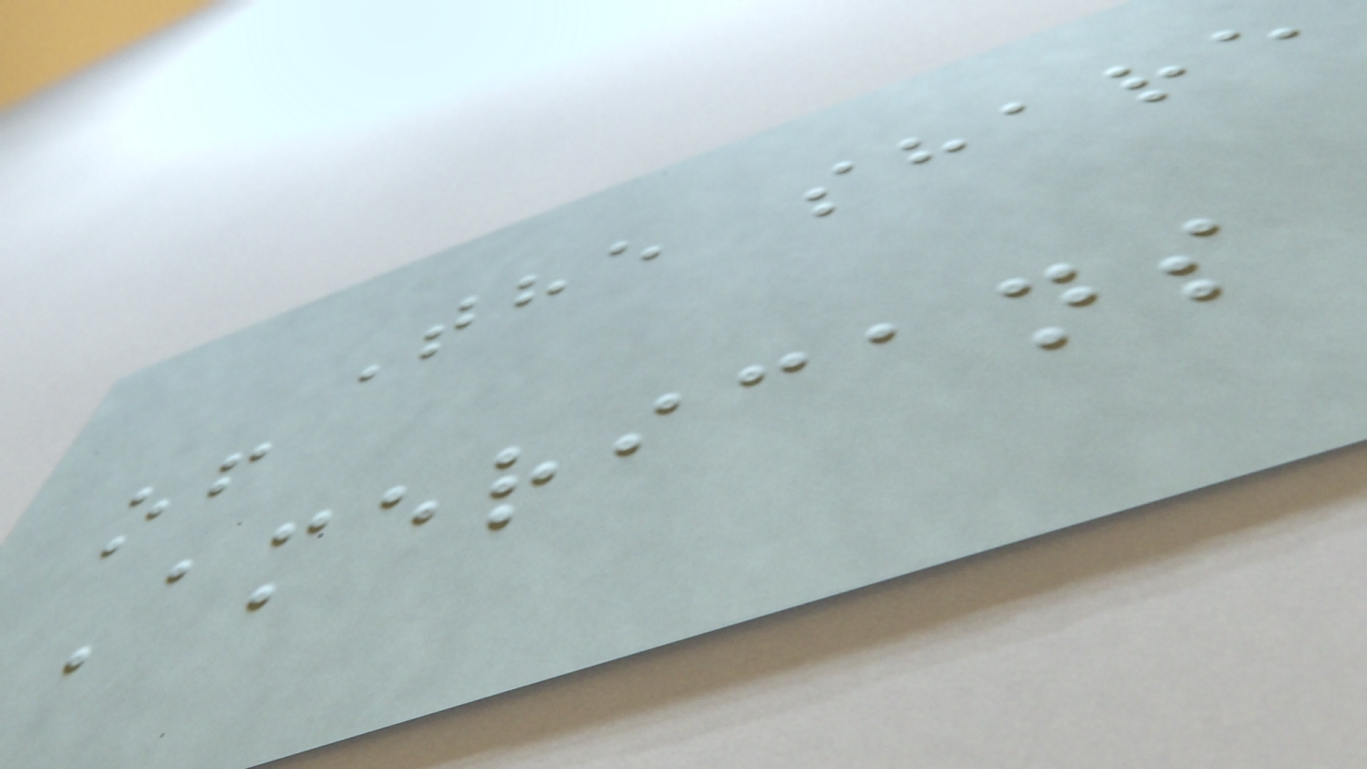The share
of
Americans
